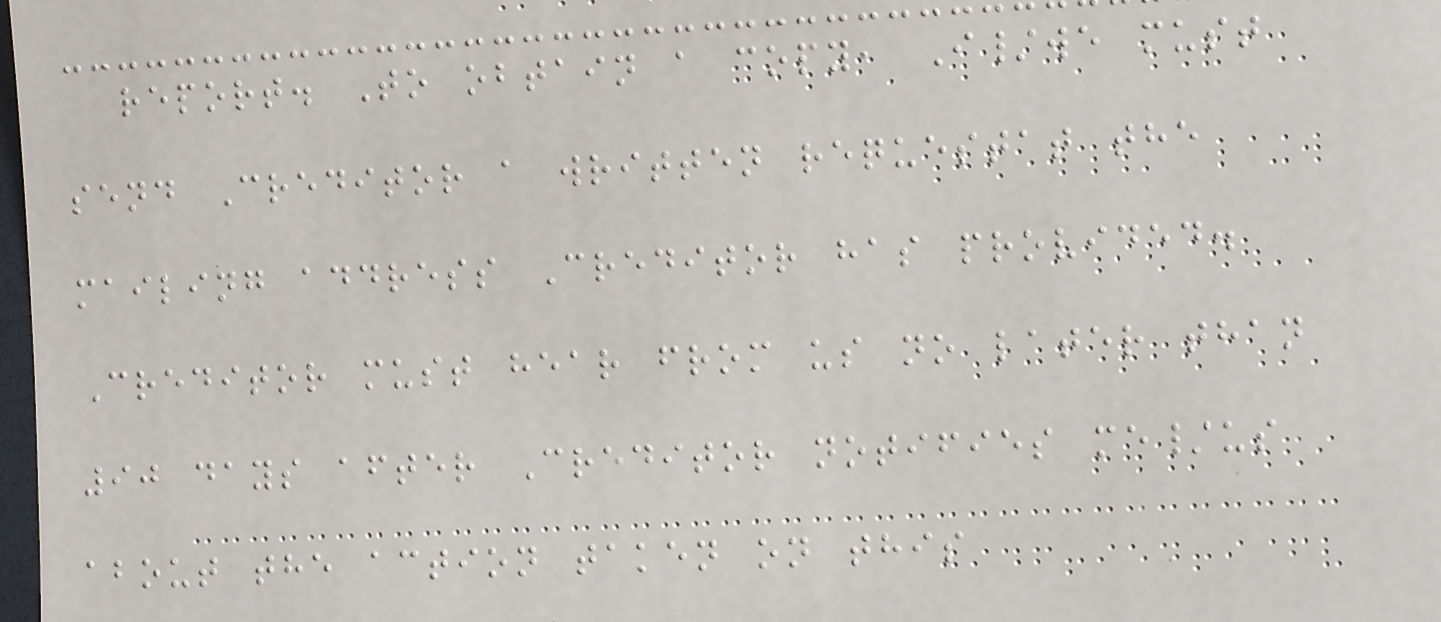report. To obtain a copy, I/we must
send Creditor a written requestat the
mailing address Creditor has provided.
Creditor must hear from us no later than
90 days after Creditor notifies me/us
about the action taken on this
